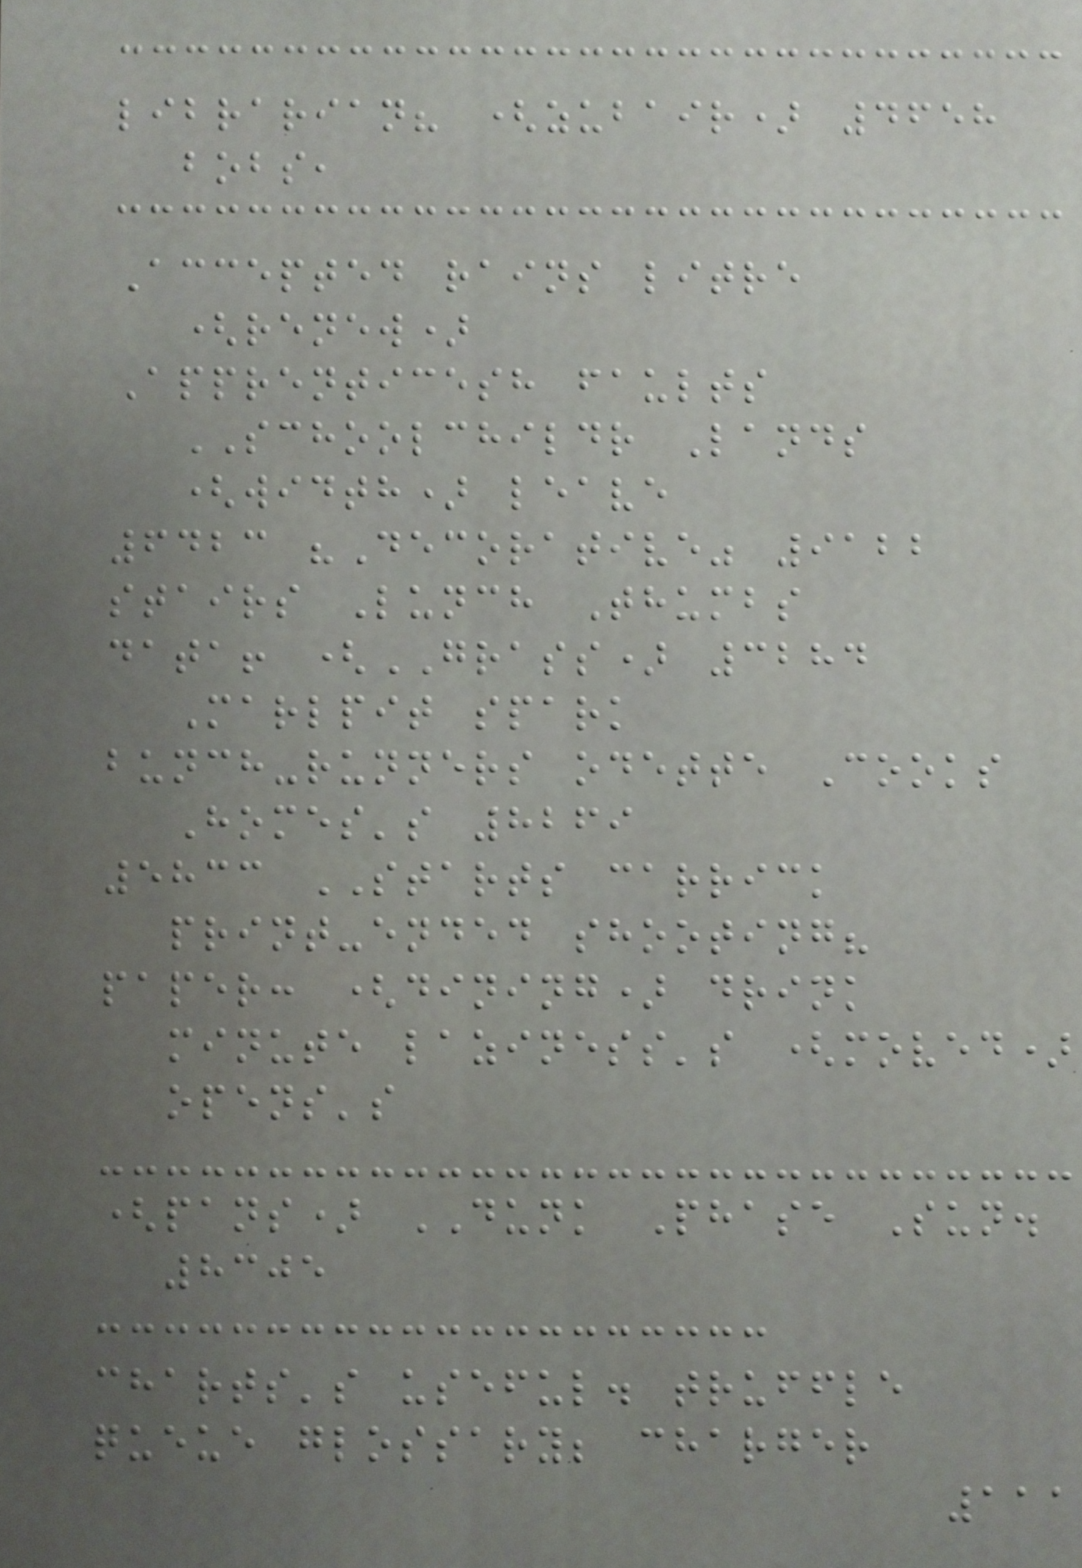librarian? (zubair) 4658
bobs,
Accepted rains litre
(renew)
Apprenticesh faults
SCHOOLCHILDR Lands
(width) leave
6423 "Decorative" 9122
stairs Lunch Thumbs
data! (GRASS) 3284
Marlpit spark
bunch-runners odette Cooks
Homes's 8269
5833 STARTS carrick
print-ended shooting?
paper: (dining) drink
minute laziness's (moved)
opens's
(pans) DUNK Phase Sun.
8305
charts's useful. truffle
queue glossary; charger
111
